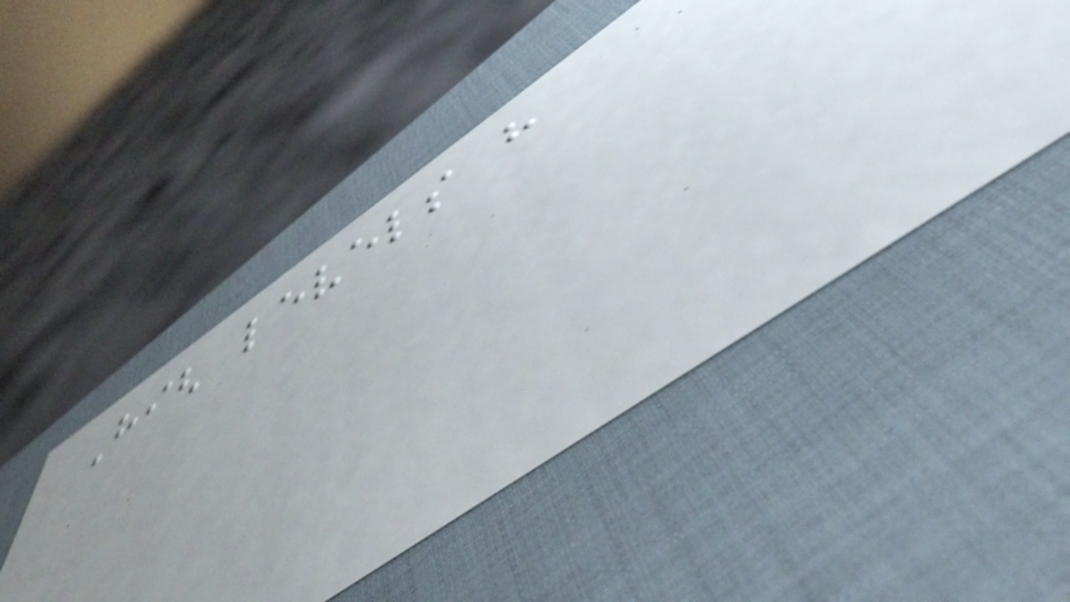High levels have
